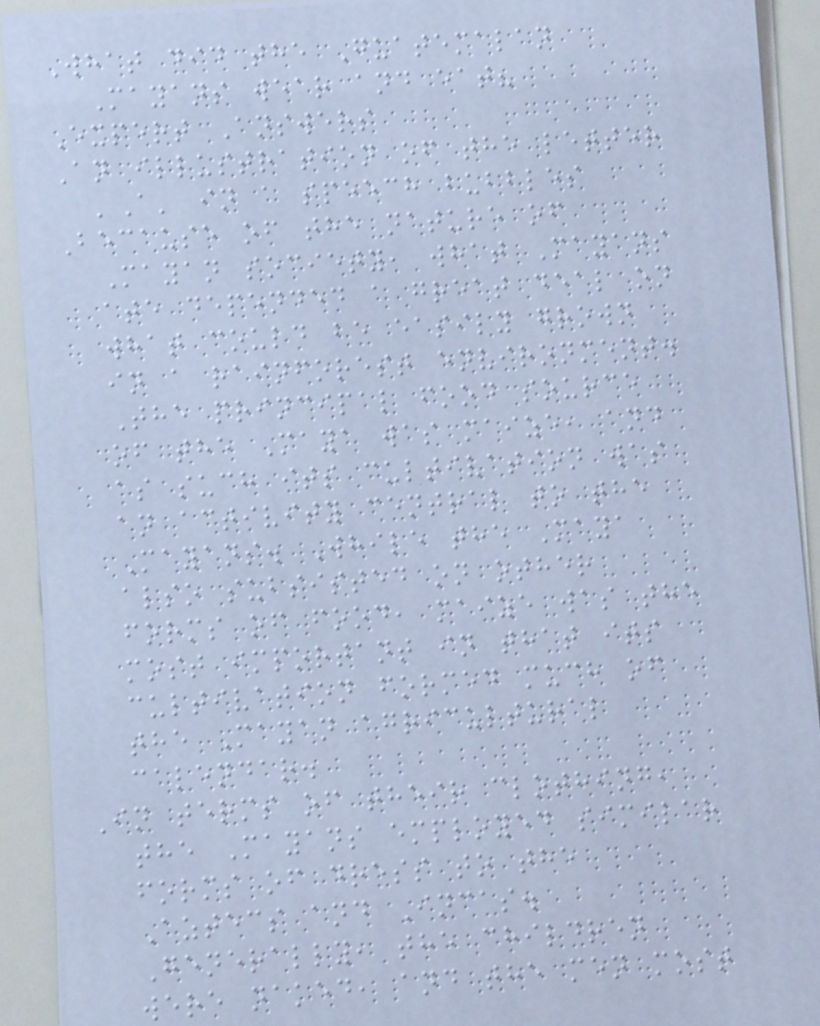What did the Guatemalan
Mayans wear and eat?
Expert Answers
An illustration of the letter
'A' in a speech bubbles
Because of the nature of
Mayan society, what Mayans
ate depended a great deal on
what could be easily grown
in a rainforest environment.
The principal food source
of the Maya was maize, and
as such its cultivation was
an activity central to the
Mayans. While the Maya
also subsisted on other
forms of food, maize was the
most important in that its
cultivation formed much of
the Mayan agricultural
calendar.
In terms of their clothing,
the Mayans employed similar
forms of dress to the
Aztecs and Incas.
Generally, the children
were naked, and the men most
